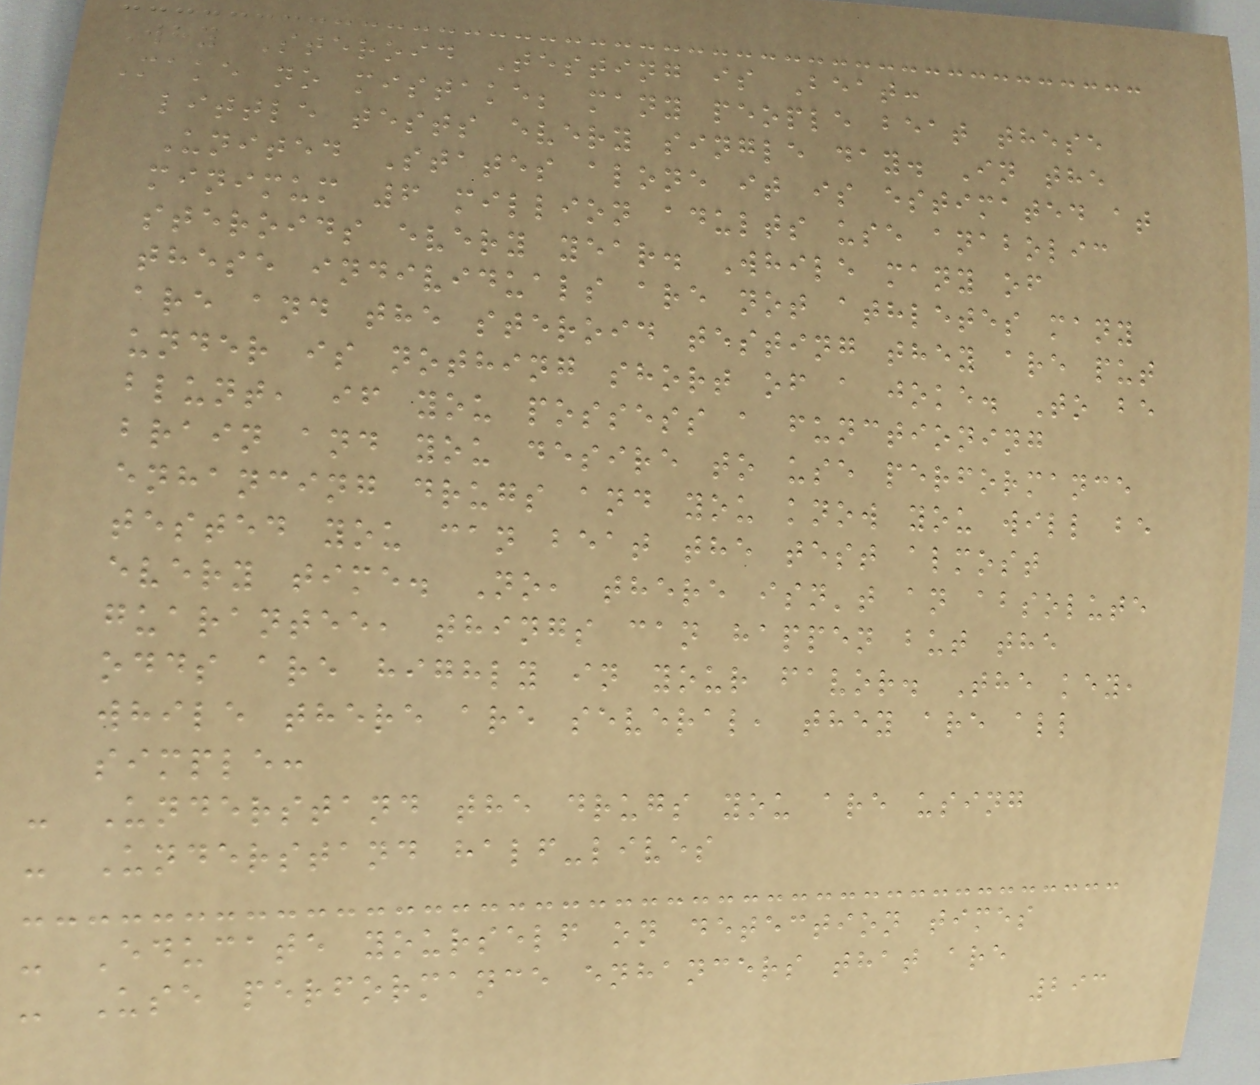Why Steroid Testing is Beat:
Make no mistake; many people beat these
little tests every single day. In the
United States alone it is estimated at
minimum 6 million adults use anabolic
steroids every year. While many of
these individuals are not athletes many
are and the steroid testing they are put
under is nothing short of a joke. To be
blunt, if you possess a functioning
brain and you desire to use performance
enhancing drugs and you know you will be
tested you can beat the test almost
every time. No, there isn't an absolute
guarantee, things can happen but the
odds are highly in your favor. The key,
while there are several, they are all
simple:
- Understand the drugs you are using
- Understand half-lives
- Educate yourself on detection times
- Use performance enhancers that are
293
